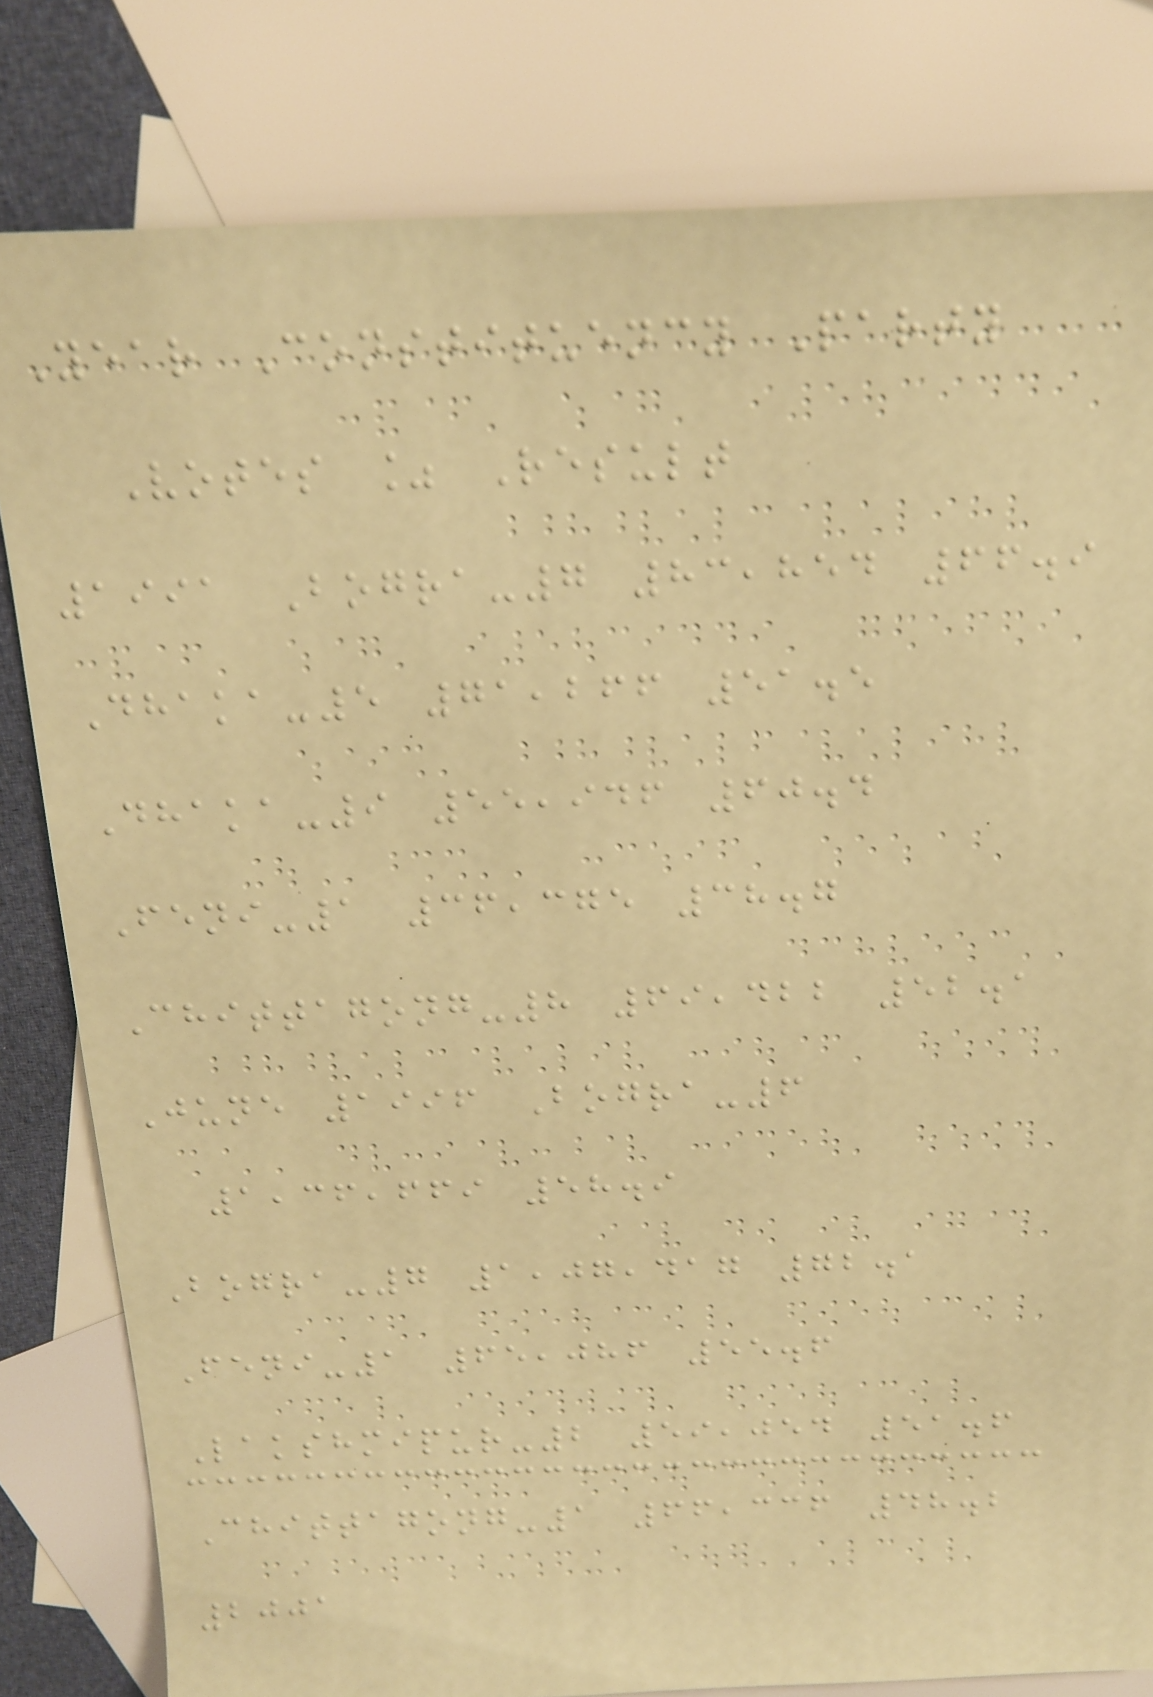Year Constituency Party
Votes % Result
1991 Bogra-7 83,854 66.9
Dhaka-5 71,266 51.5
Dhaka-9 55,946 60.4
Feni-1 36,375 38.7
Chittagong-8 69,422 52.1
June 1996 Bogra-6
1,36,669 58.9
Bogra-7 1,07,417 72.1
Feni-1 65,086 55.6
Lakshmipur-2 59,054 51.6
Chittagong-1 66,336 48.2
2001
